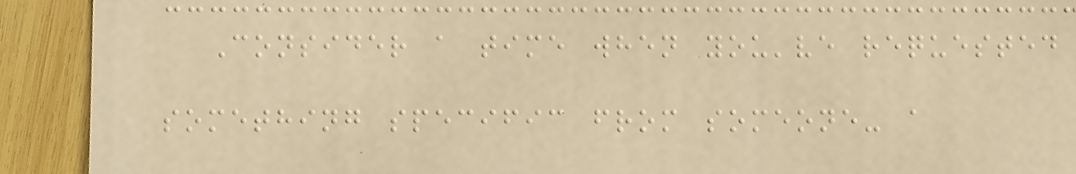Consider a time when you've requested
something specific from someone- a
